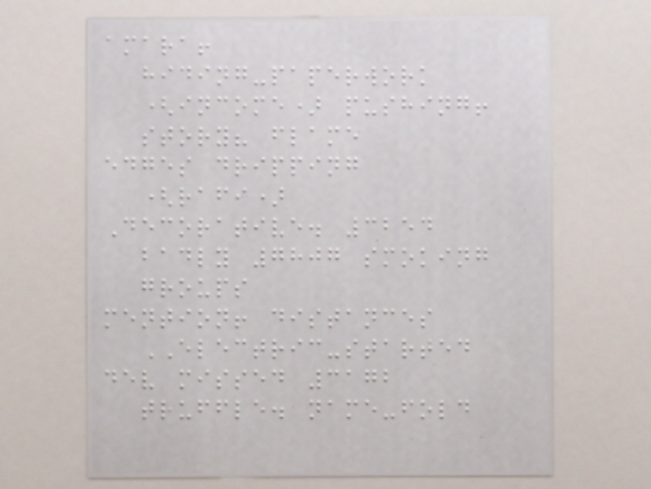amara!
hiding-paperwork
(income) pushing!
story? flame
edges dripping
(rafi)
Decorative. 3254
badly 7807 smoking
groups
mention! distances
ELECTRIC-started
dev missed 3172
truffle. name-fold
